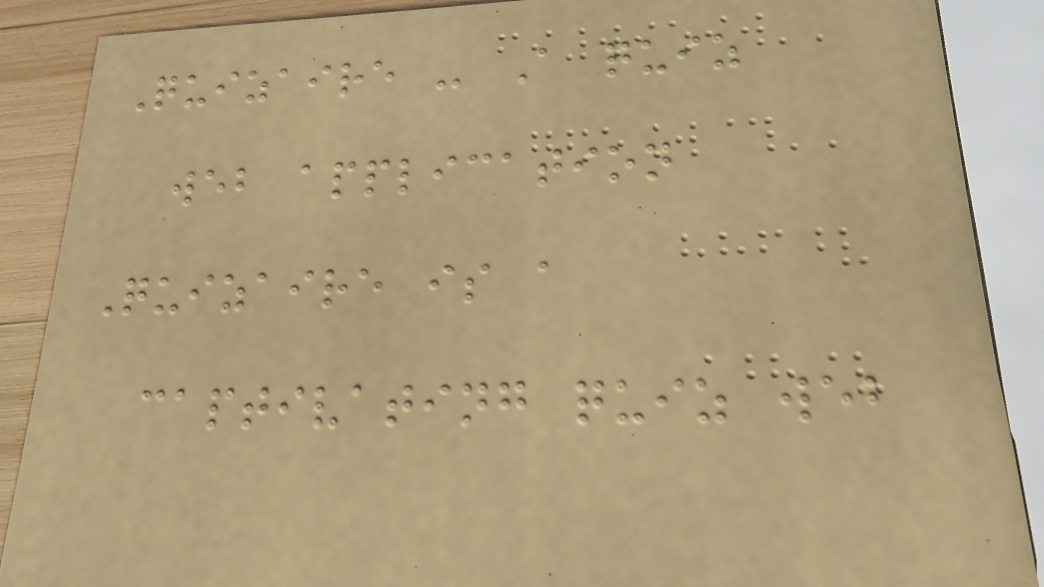Quizaire - A quiz
web application
Quizaire is a
captivating quiz web
